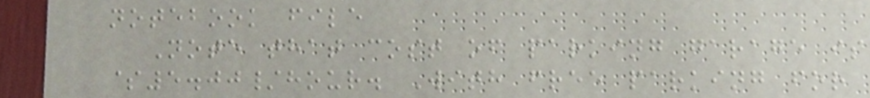notebook file
Note that cost of parking garage is
$5.00/hour. With free parking for
